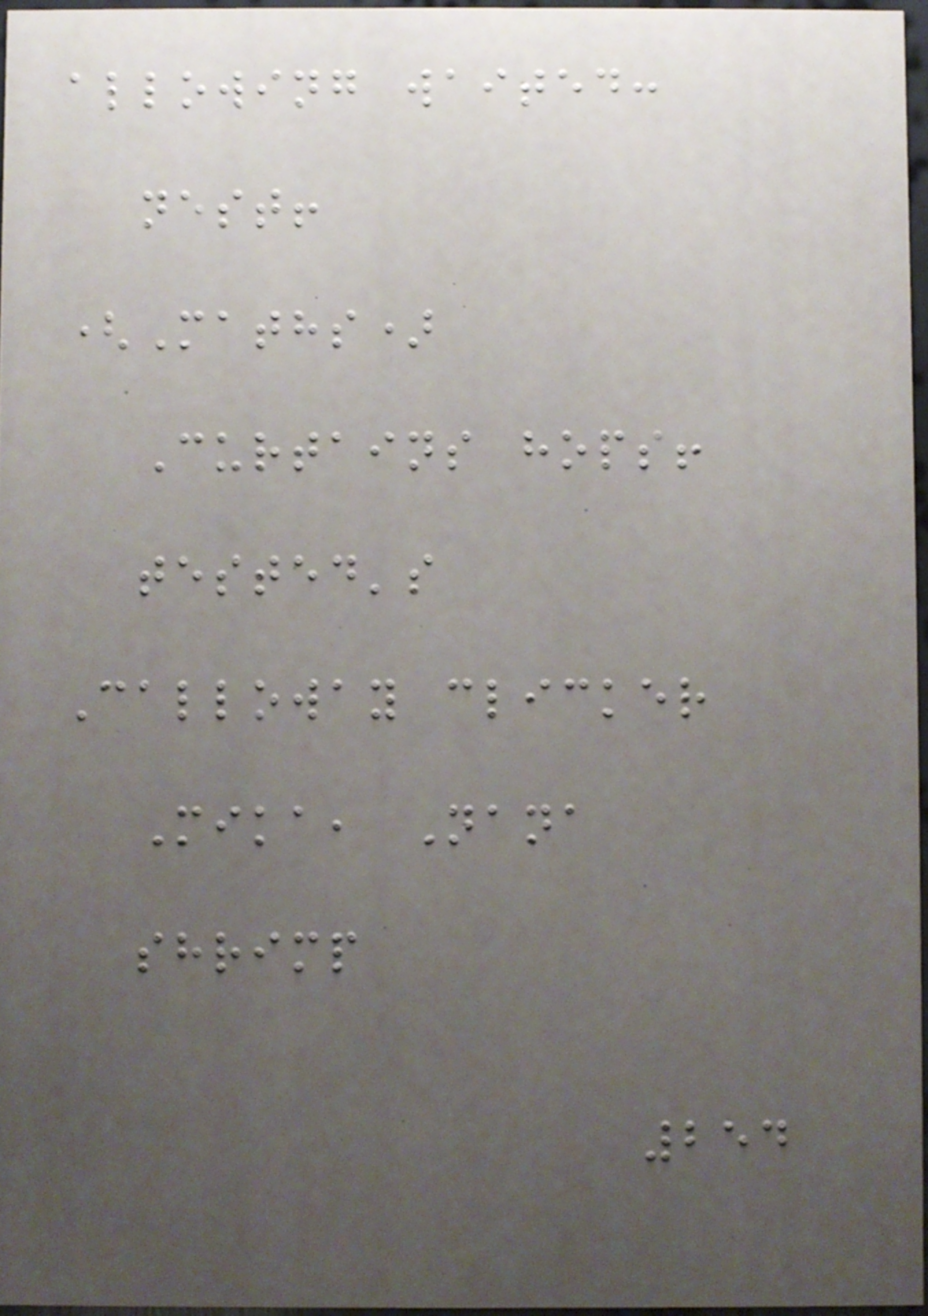allowing waited:
nest!
(Maths)
Curtains hops!
tested's
Calloway clicker
Mika, Nana
shrimp
254
